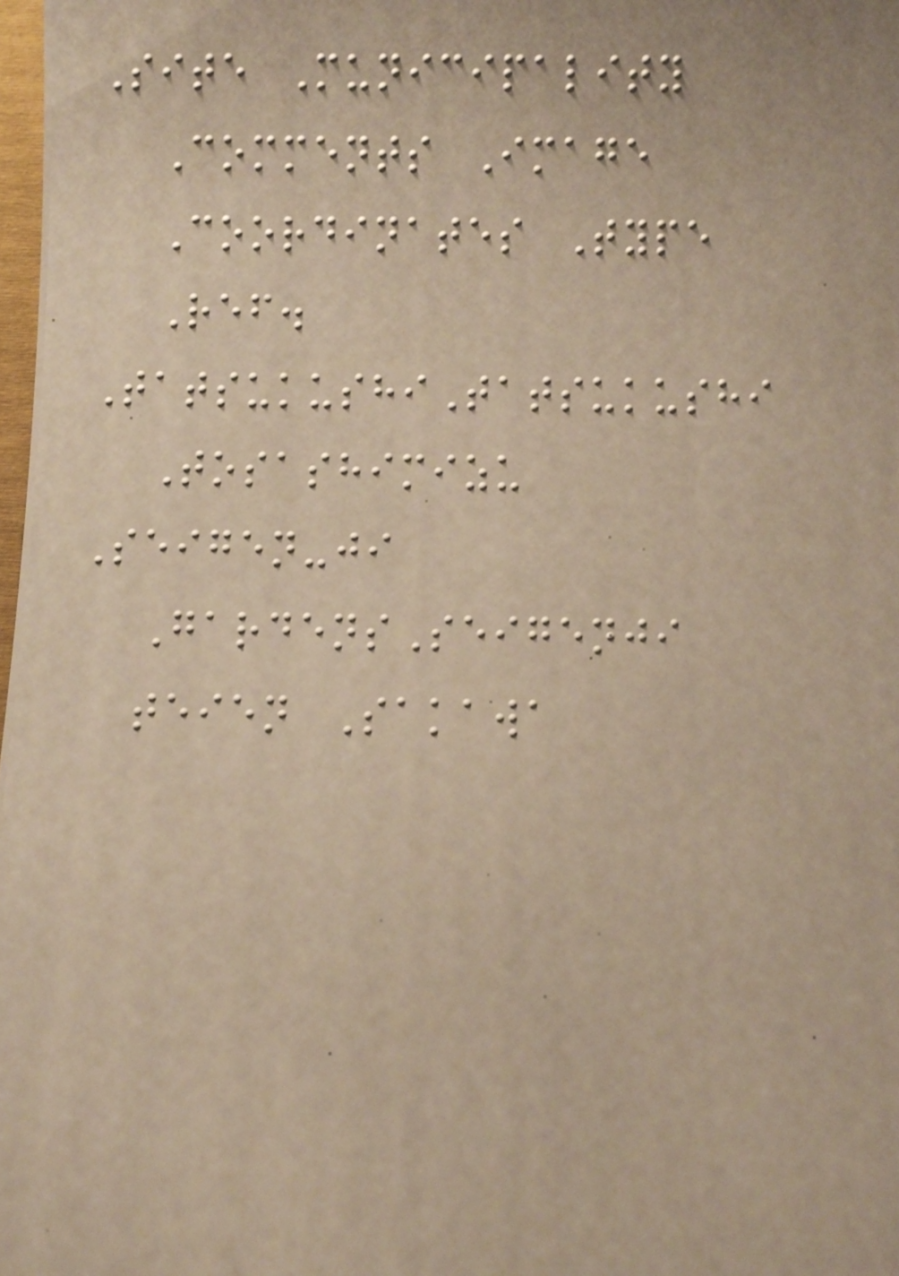Site Municipality
Comments Image
Coordinates Type
Ref.
TatsukushiTatsukushi
Tosashimizu
Seigen-ji
GardensSeigenji
teien Sakawa
